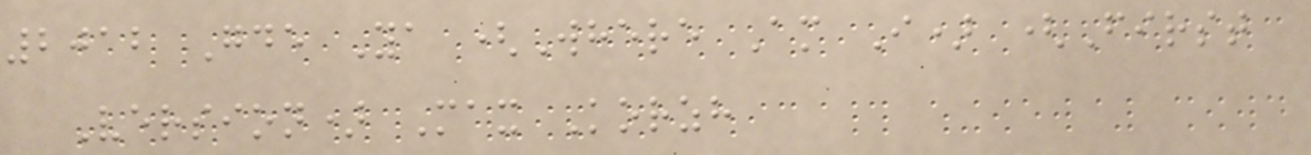2012 Gde Ya (Where Am I) (First
Version) Max Korzh
